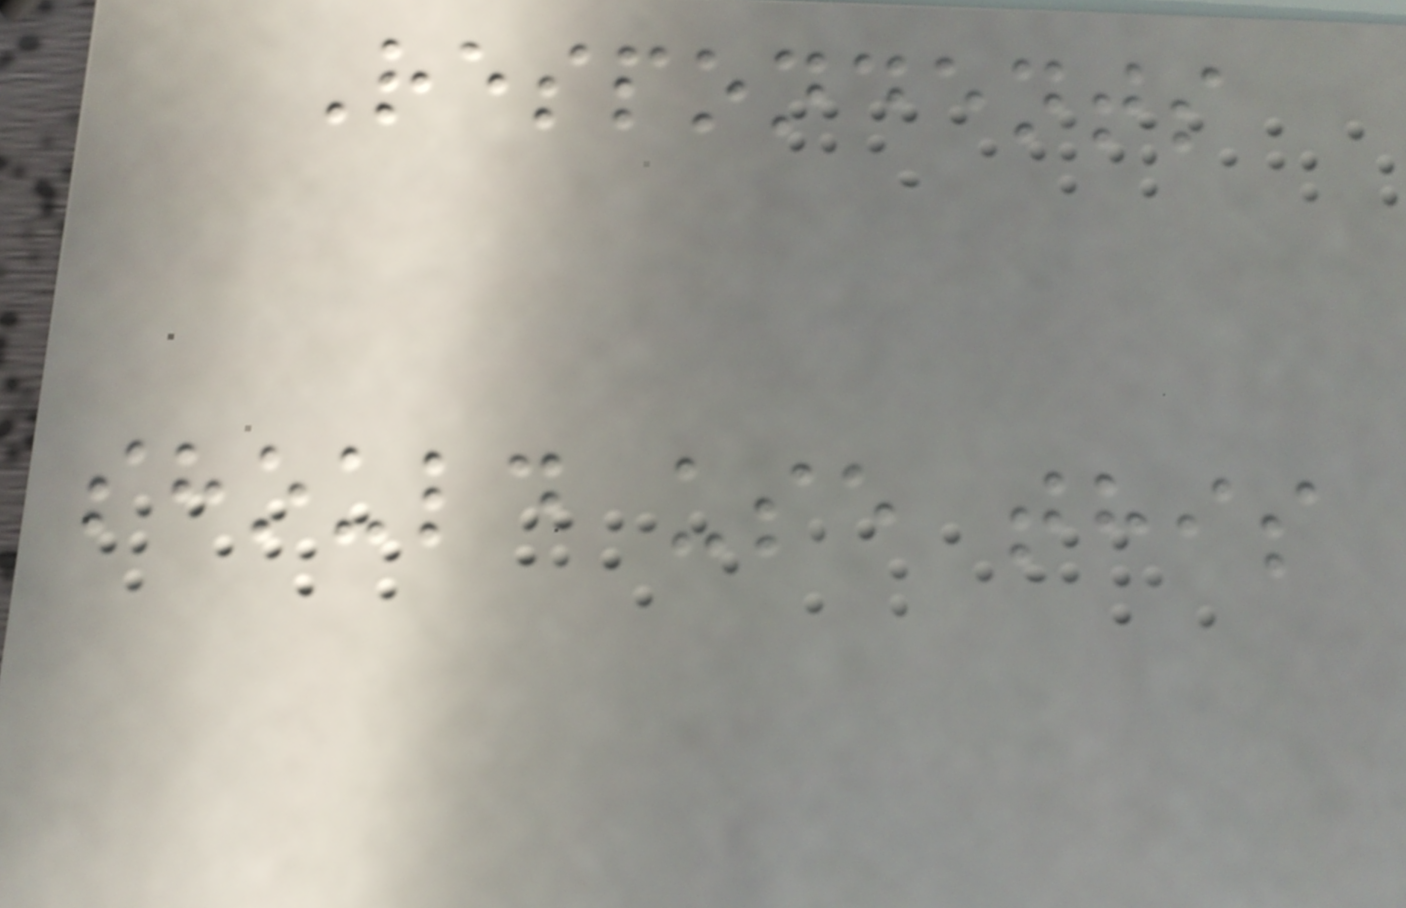Respondents
should use this
